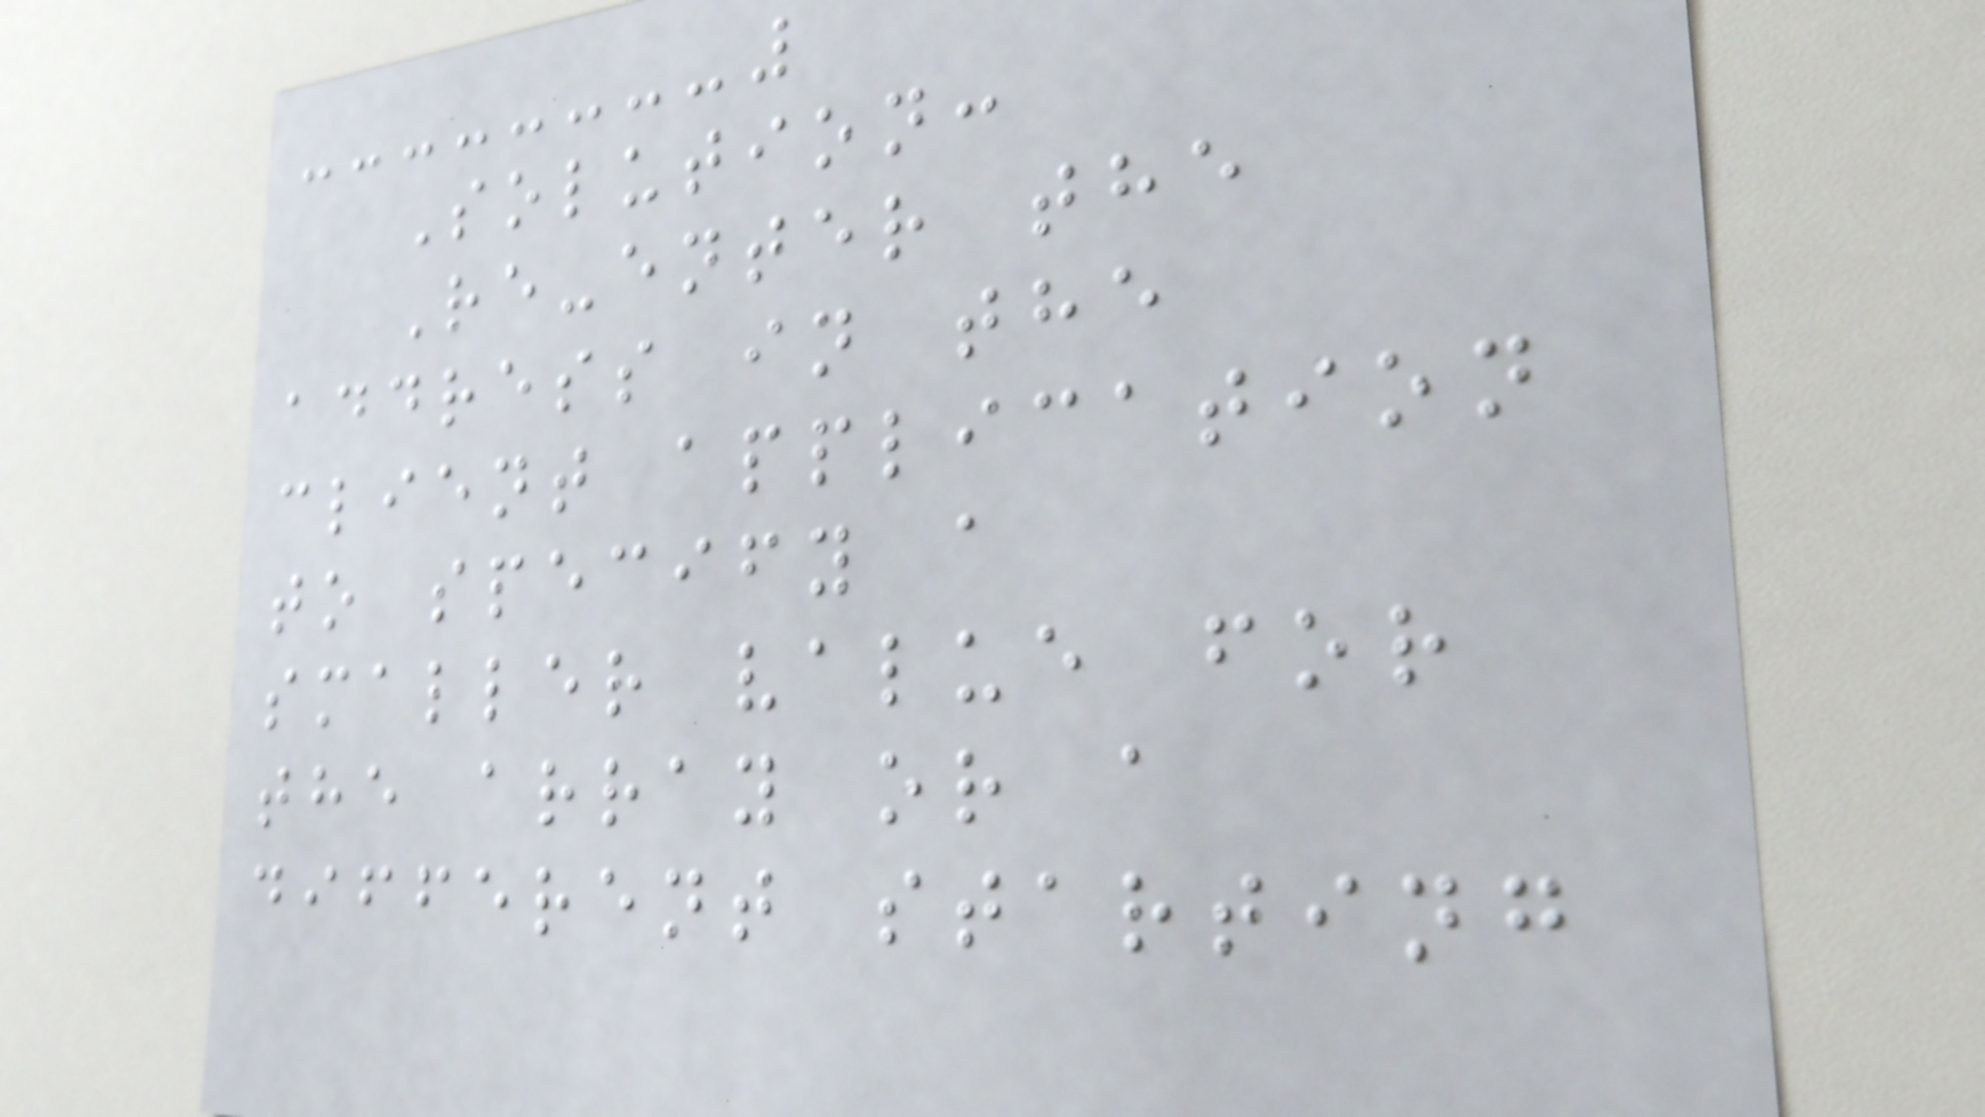Solution:
Re-enter the
address in the
client application
to specify a
smaller value for
the array or a
different starting
